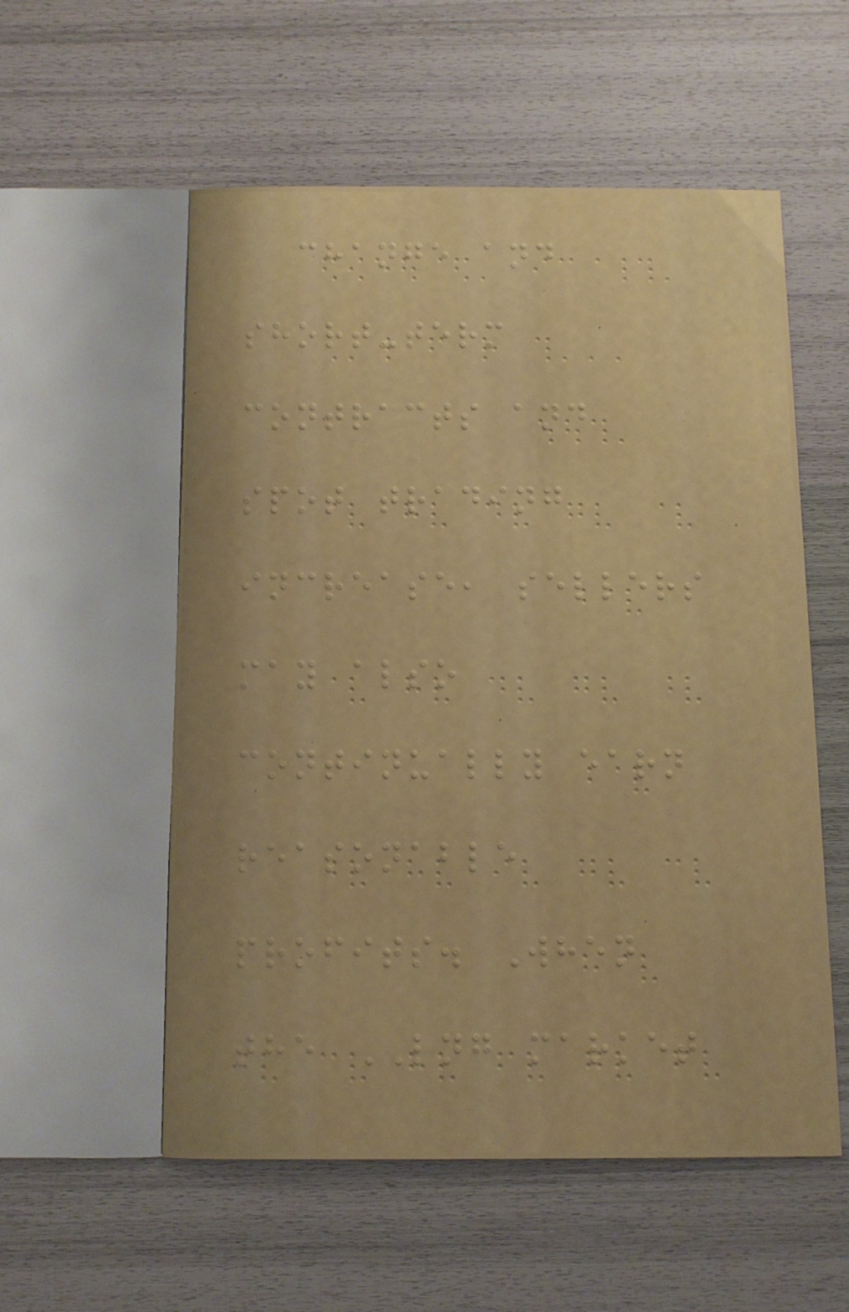change and
short-term
contracts and
spot trading
increase, sellers
may also
continually earn
reasonable
profits. When
the LNG market
